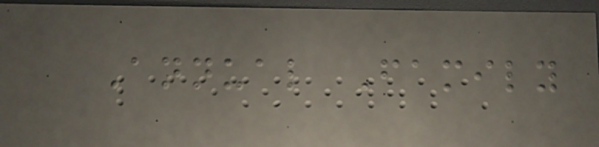Annual Family
